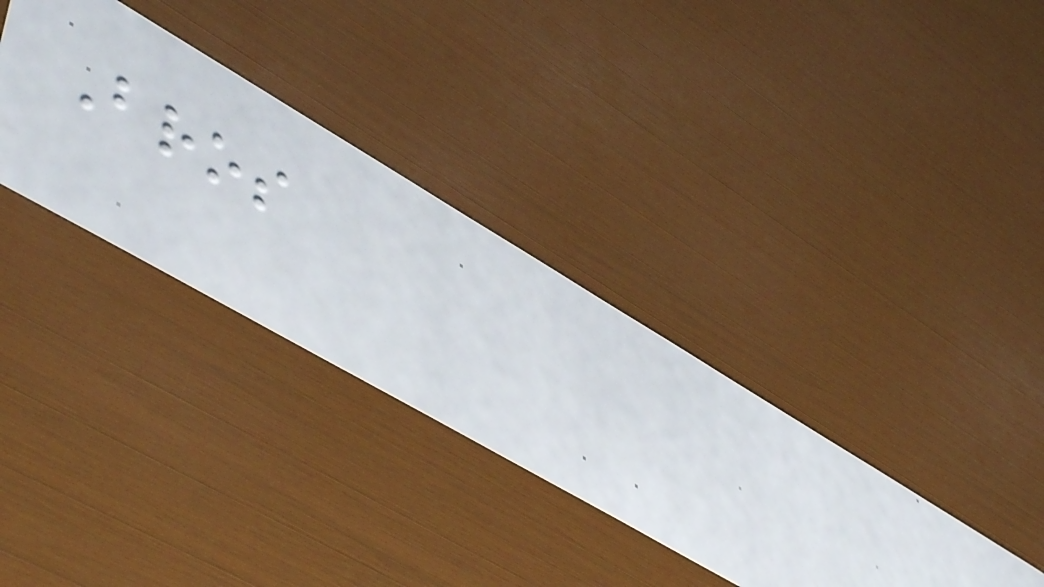Bros
